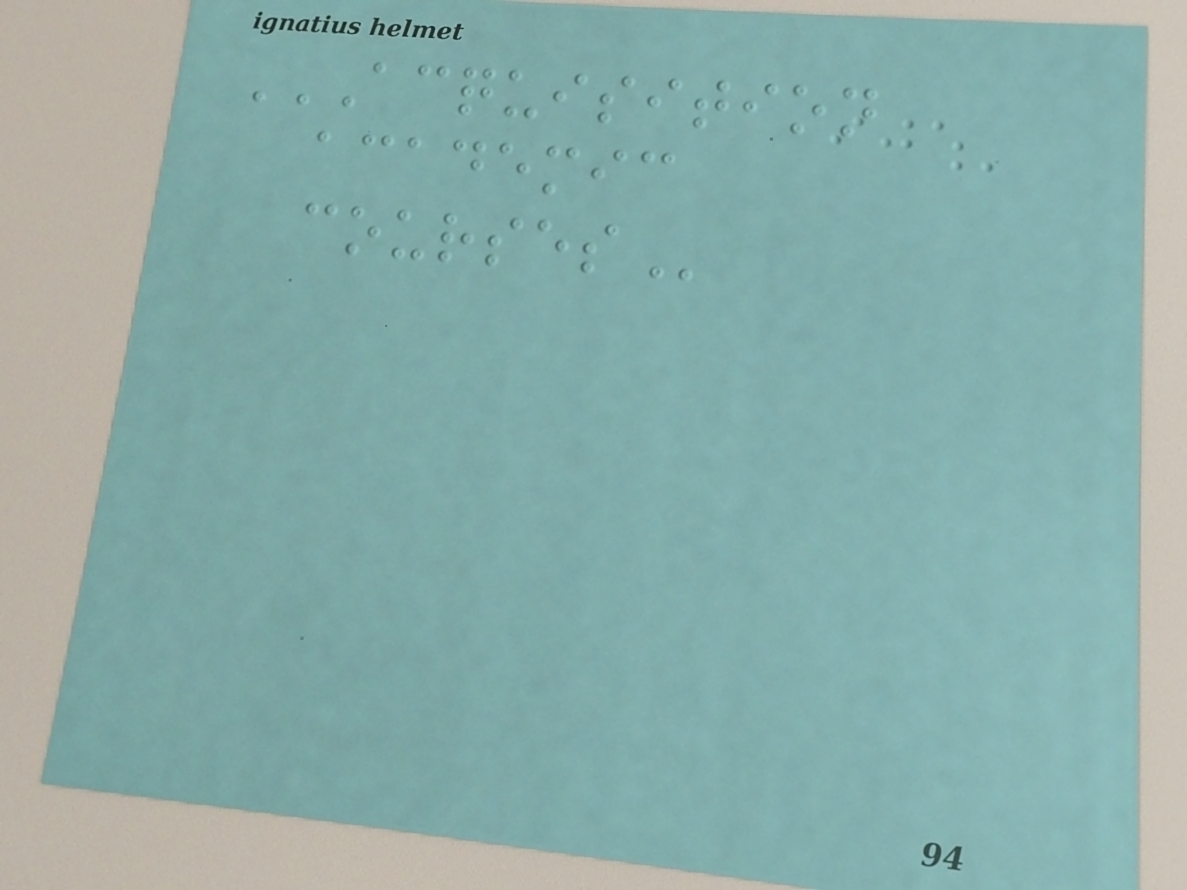ACQUISITION
ACADEMIC
COURSES
